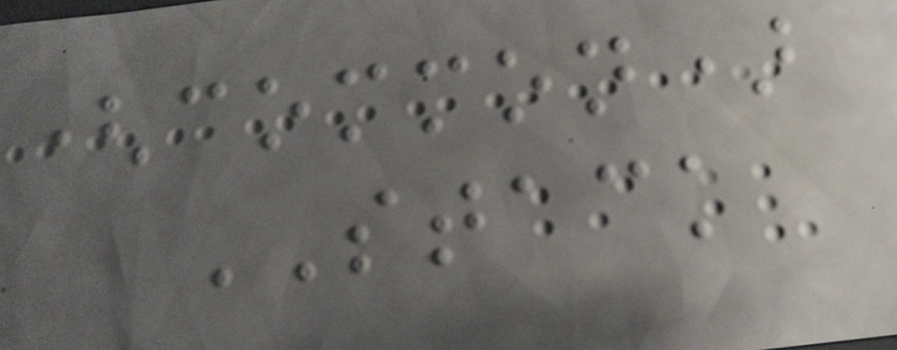(common)
STACK
